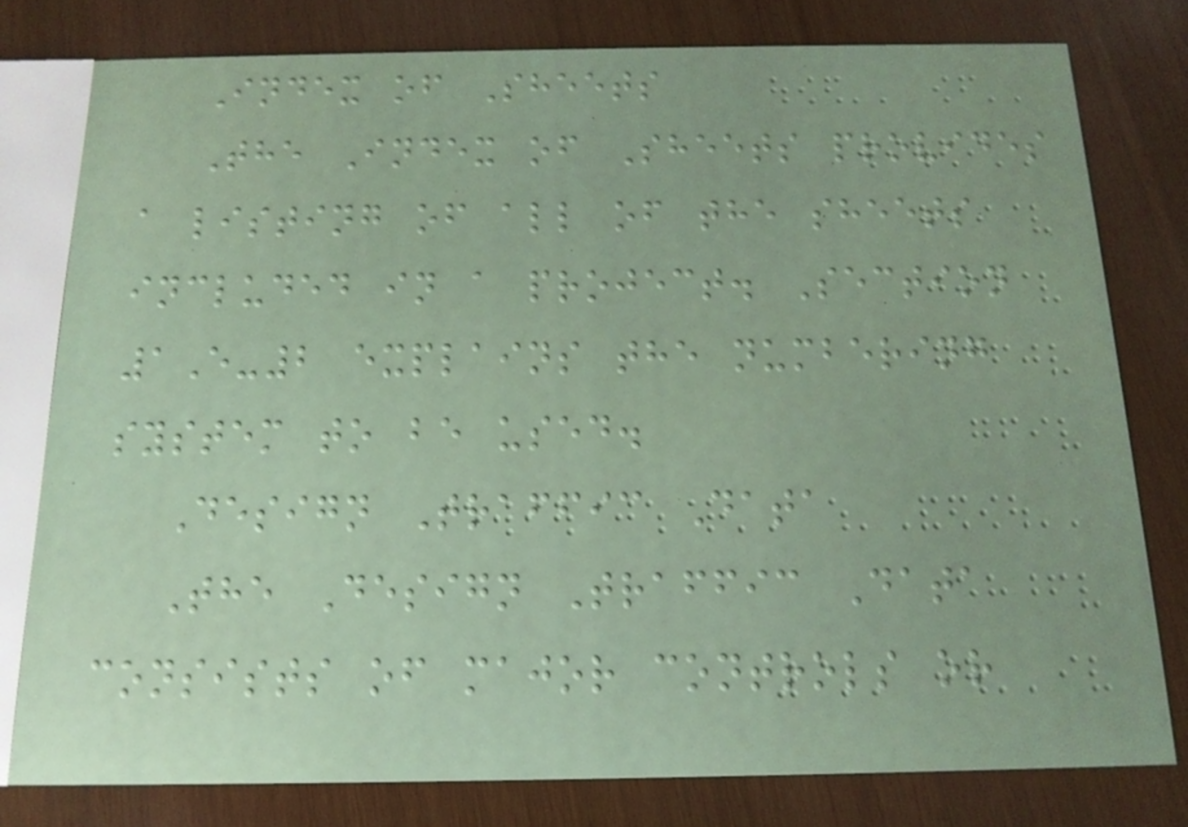Index of Sheets
The Index of Sheets provides
a listing of all of the sheets
included in a project. Section
1E-2 explains the numbering
system to be used.
Design Traffic Data
The Design Traffic Data
consists of major controls or
